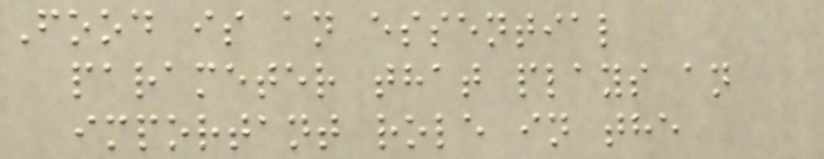Food is an essential
parameter that plays an
important role in the
